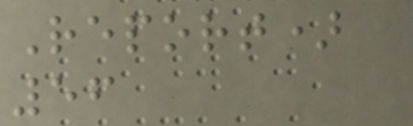Report)
56
